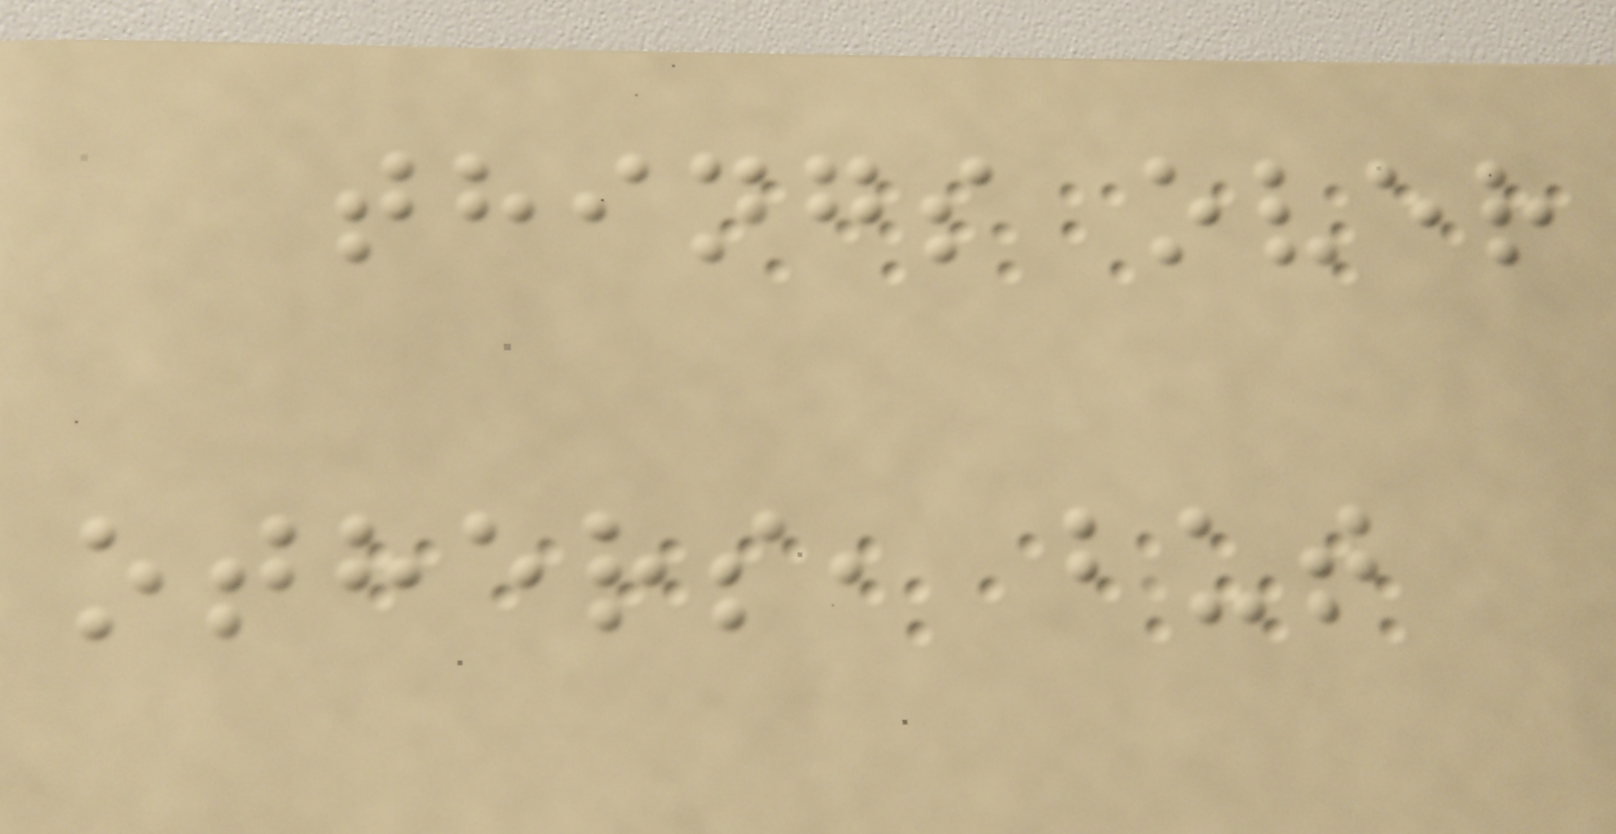things over
others, but
